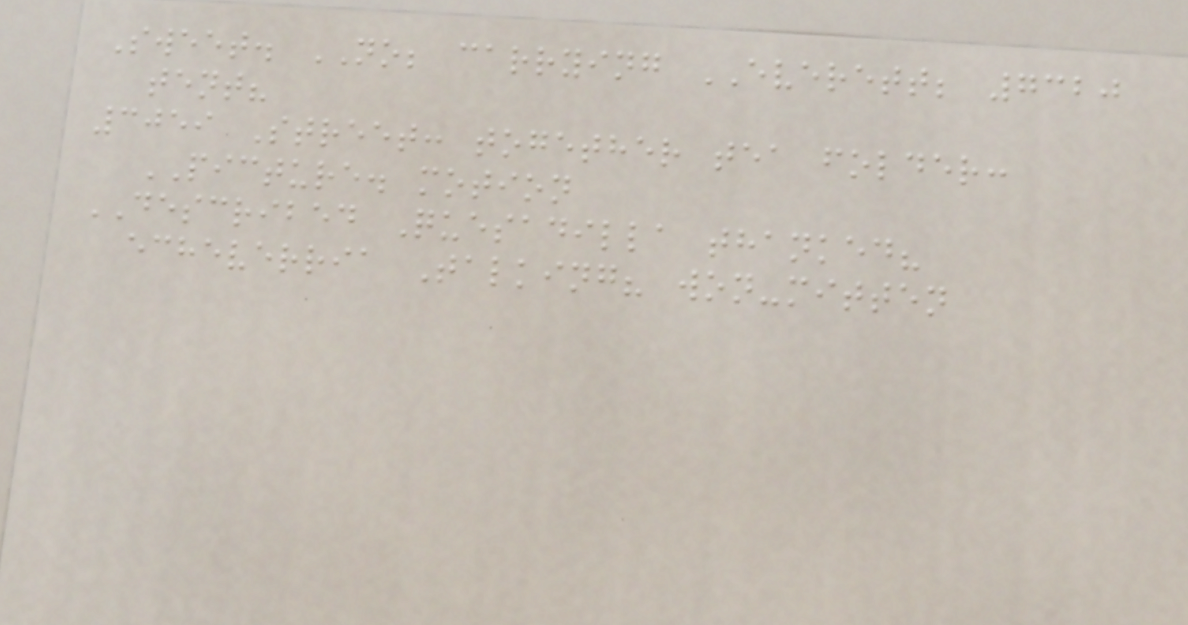Sweet. NO; carrying EVERETT; 7320
tent?
3059 Street: together tea folder:
PICTURE. motion
DESCRIBED Quesadilla thanked?
echeverria Talking? won-mitten
